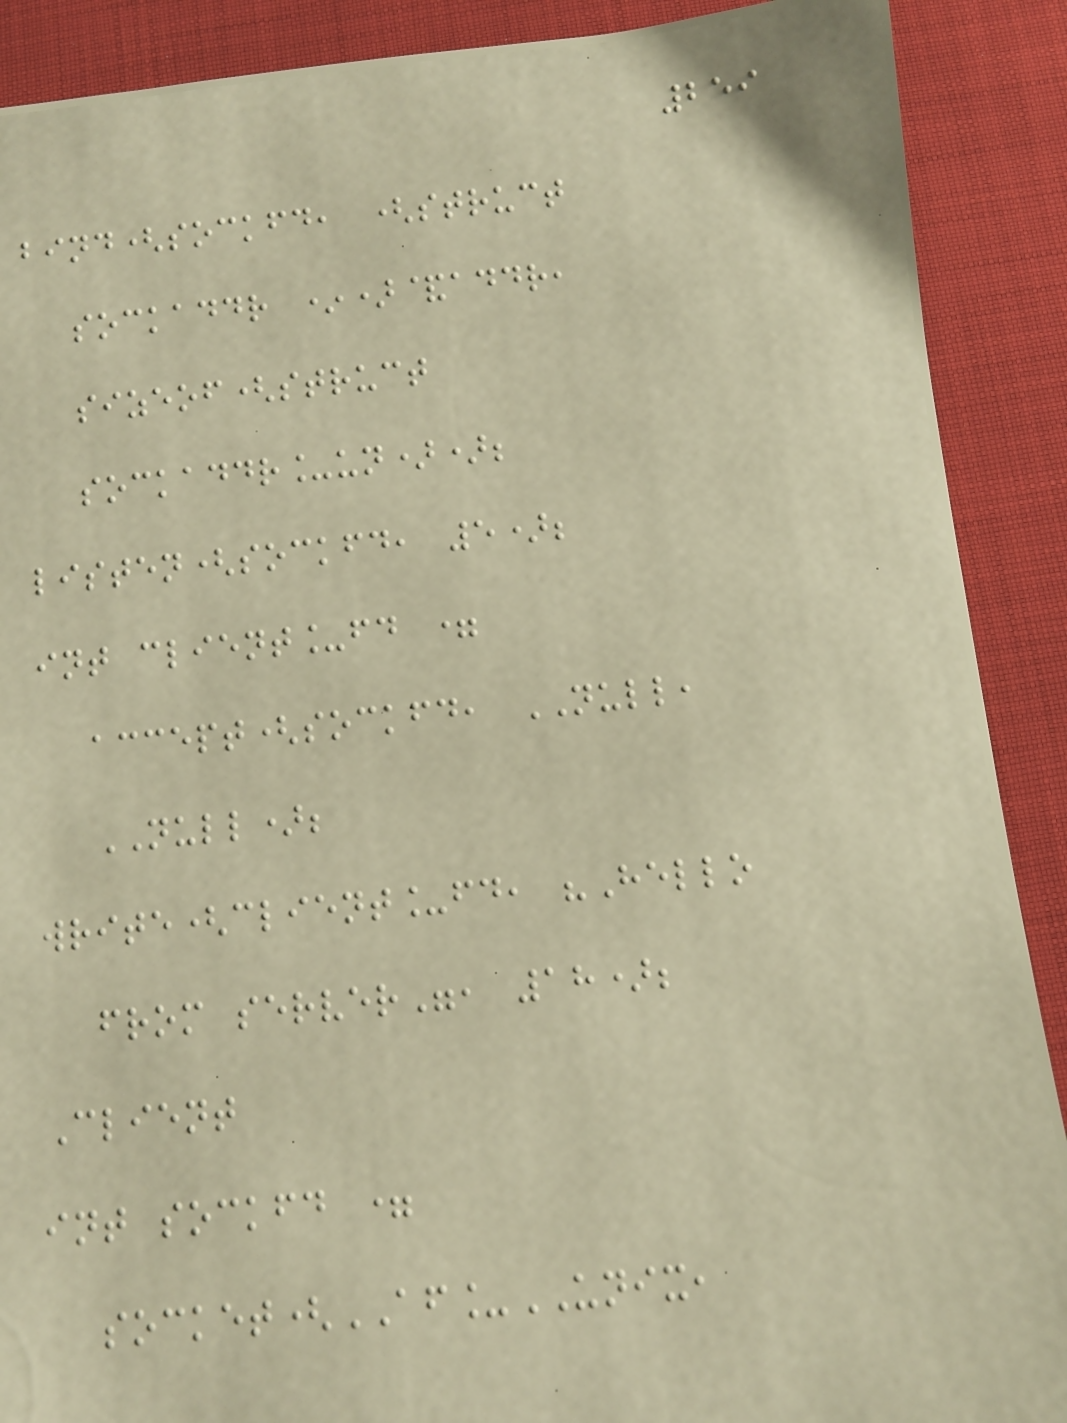259
bind(sockfd, (struct
sockaddr *)&addr,
sizeof(struct
sockaddr_un));
listen(sockfd, 5);
int client_fd =
accept(sockfd, NULL,
NULL);
write(client_fd, "Hello
from server", 18);
Client
int sockfd =
socket(AF_UNIX,
